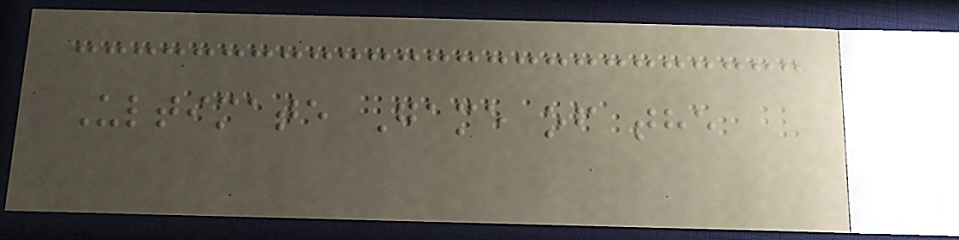Ultimate Game of the
